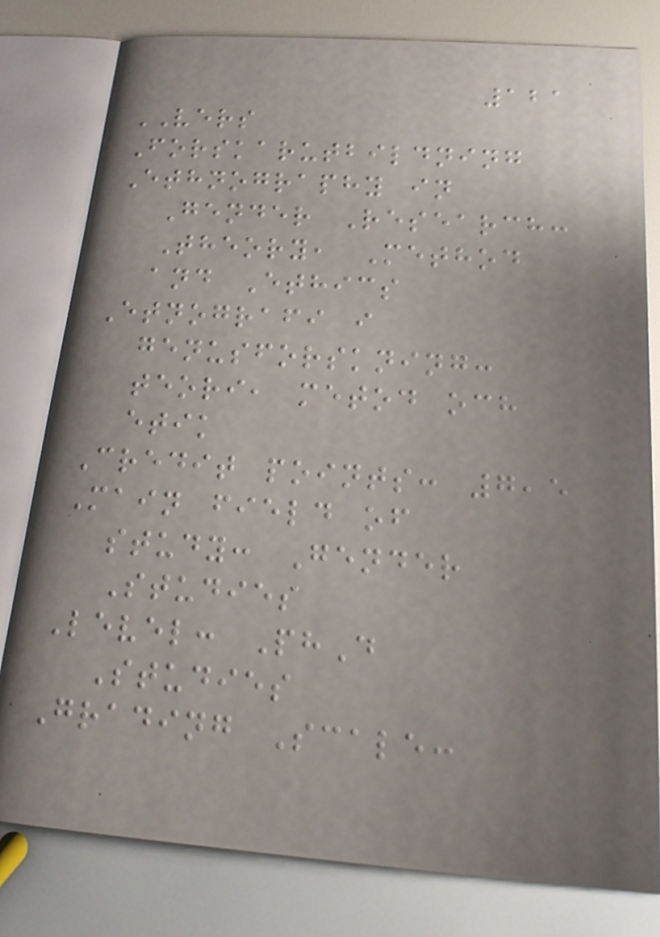121
VERS
Forskarutbildning
Ethnography in
Gender Research:
Theory, Method
and Ethics
Etnografi i
genusforskning:
teori, metod och
etik
Credit points: 7,5
Main field of
study: Gender
Studies
Level: PhD
Studies
Grading Scale:
